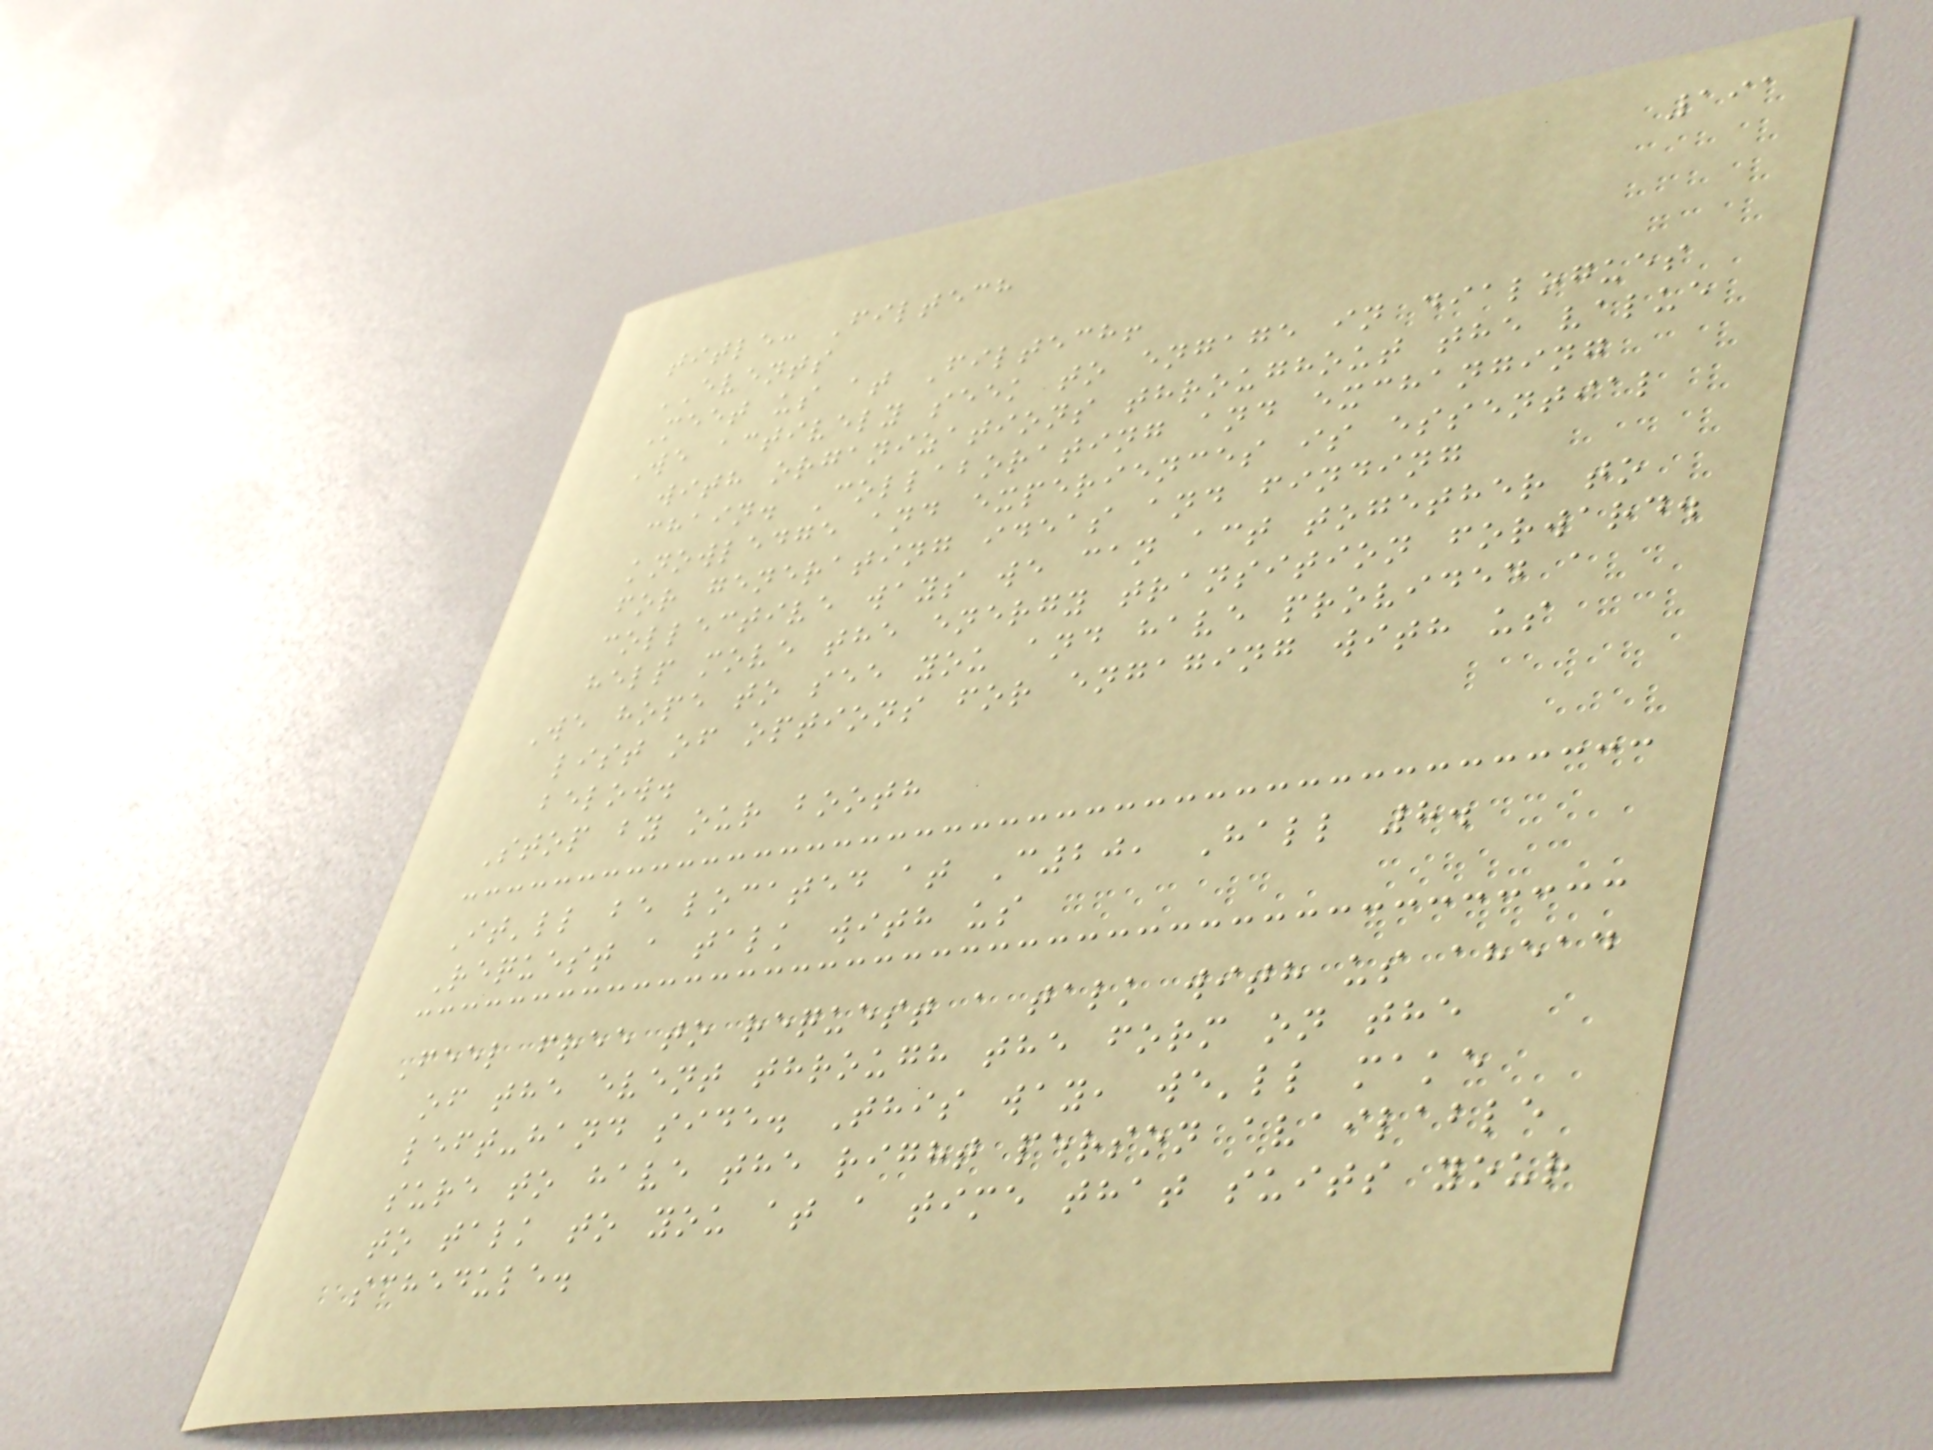191
title: Filtech
EVENTS
Meet us at Filtech!
We actively seek to engage in dialogues
with organizations throughout the value
chain. Collaborating and exchanging
knowledge and experiences is essential
for generating ideas and finding
collective ways we can act together to
help move the energy transition forward.
We hope to see you and have provided a
list of options for engaging with us
below.
Stop by our booth
It'll be located at C20, Hall 8.
Request a talk with us
Feel free to request a talk with us ahead
of the event through the form on the
left-hand side. This way, we'll make
sure to have the right person available
to talk to you at a time that suits your
schedule.
